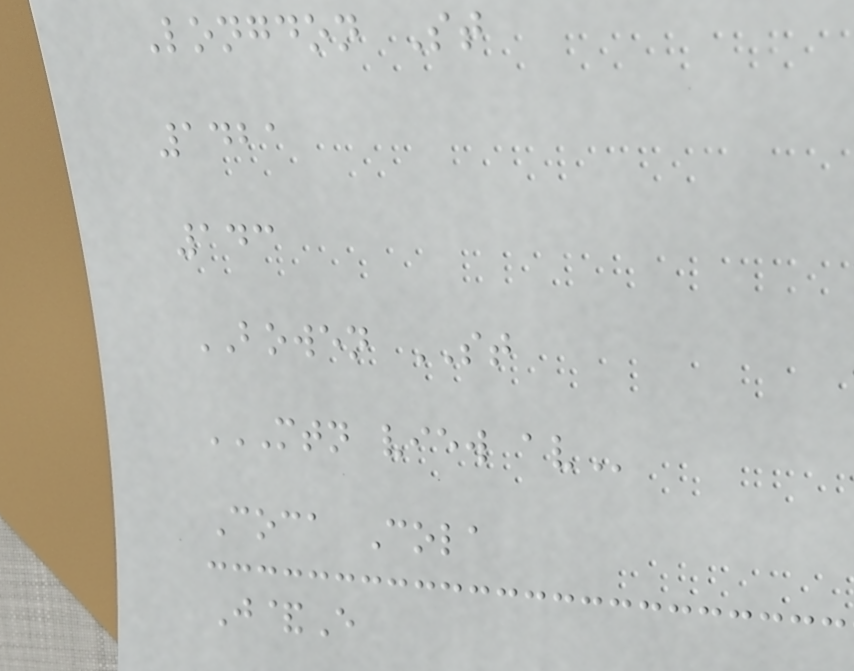Longdon St
1421
143
BOWEN ST
MTN VIEW AV
Coca Cola
J&E
